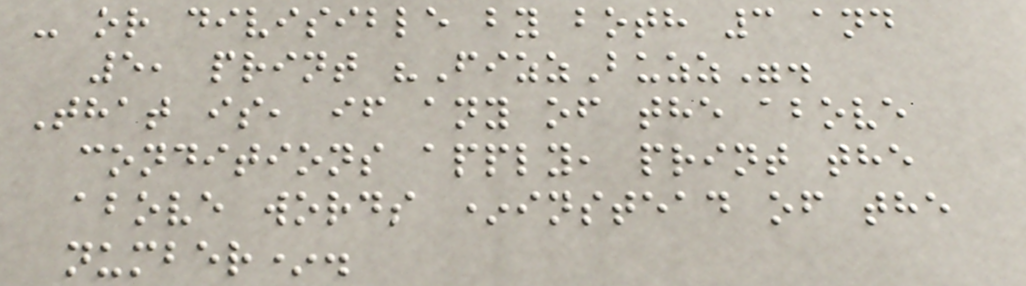- or divisible by both 3 and
5, print "FizzBuzz".
That is, if any of the above
conditions apply, print the
above words *instead of the
number*.
